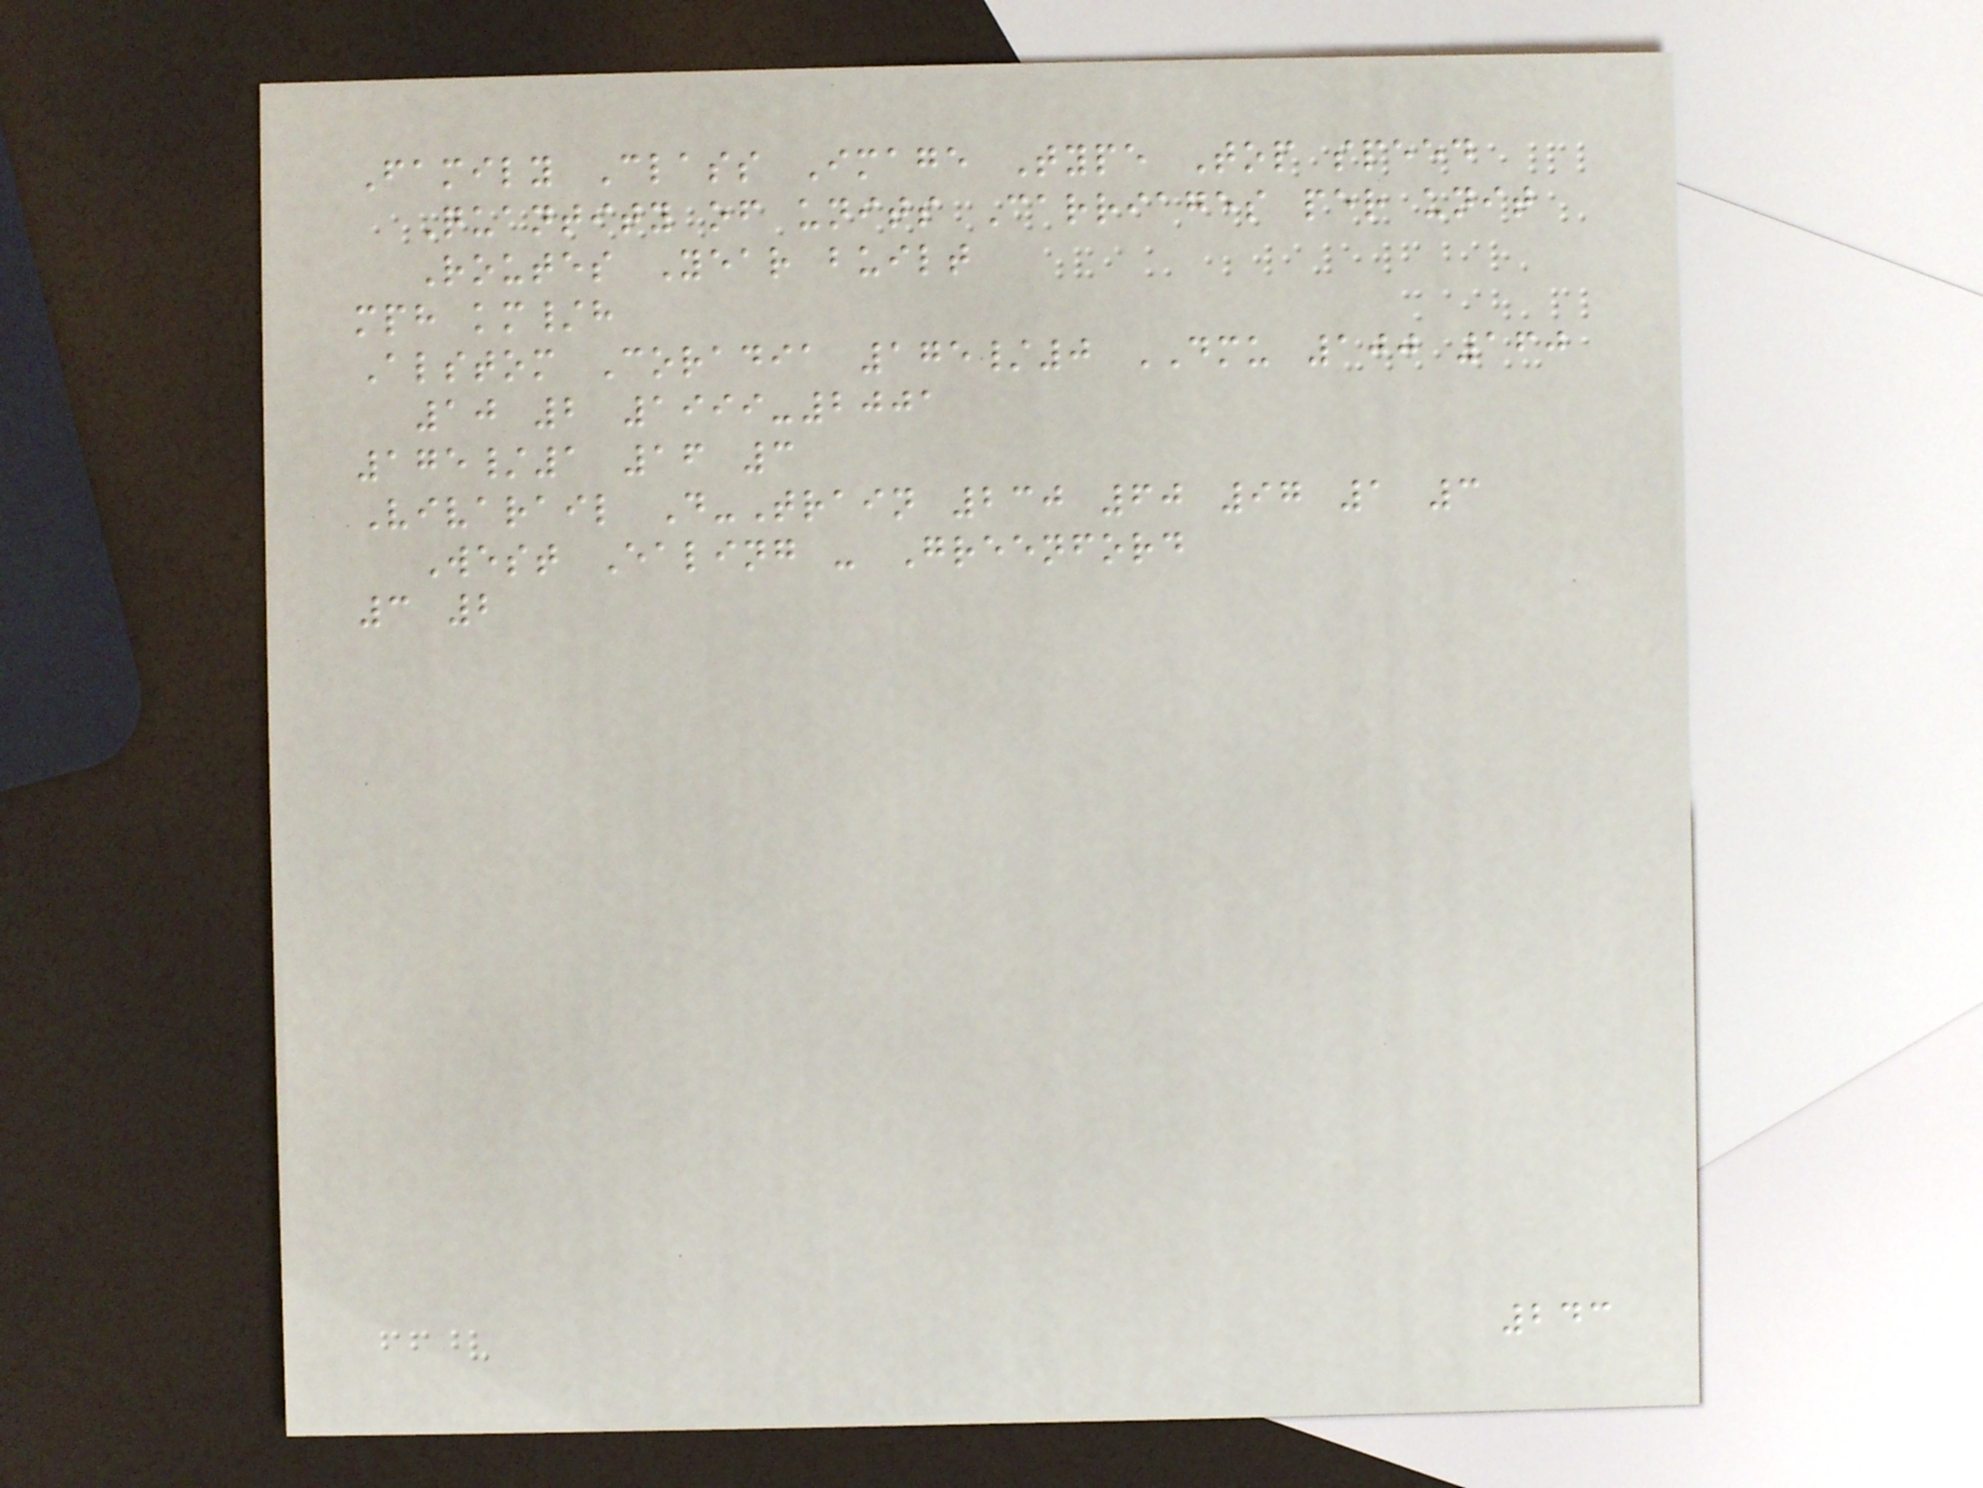Family Class Image Type Top speed
Quantity of units Carriages per unit
Routes Year built
mph km/h
Alstom Coradia 175/0 DMU 100 160
10 2 1999-2001
175/1 16 3
Vivarail D-Train 230 60 97 1 3
West Ealing - Greenford
3 2
243
